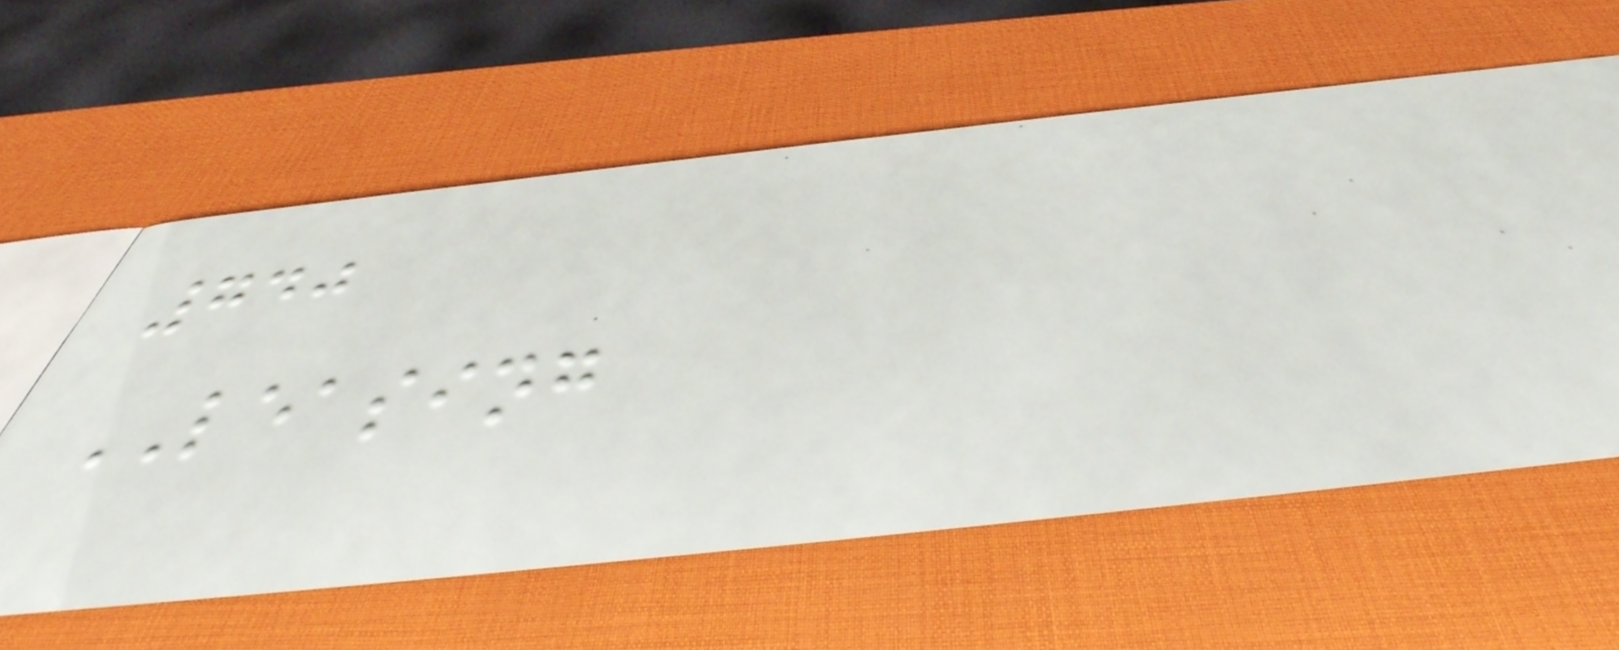740
LEASING
